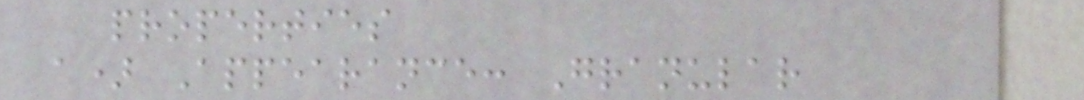properties
a) Appearance: Granular
